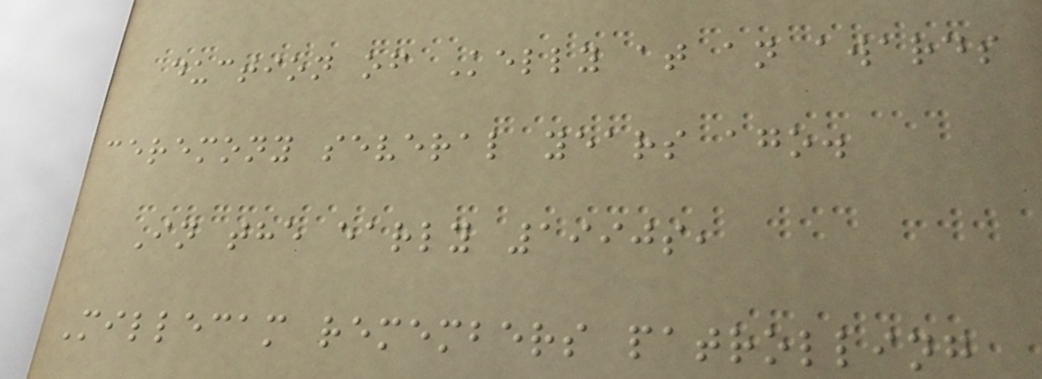duction of Kelly at an awards
ceremony several years ago.
In the early 1990s,
Millecam remembers patrolling
